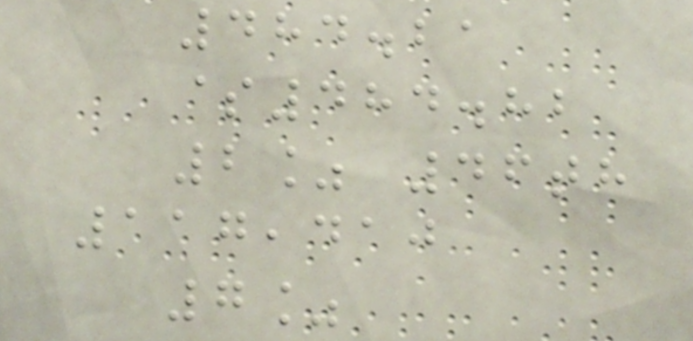484.21
$484.82
2% 46th
117,410
7%
